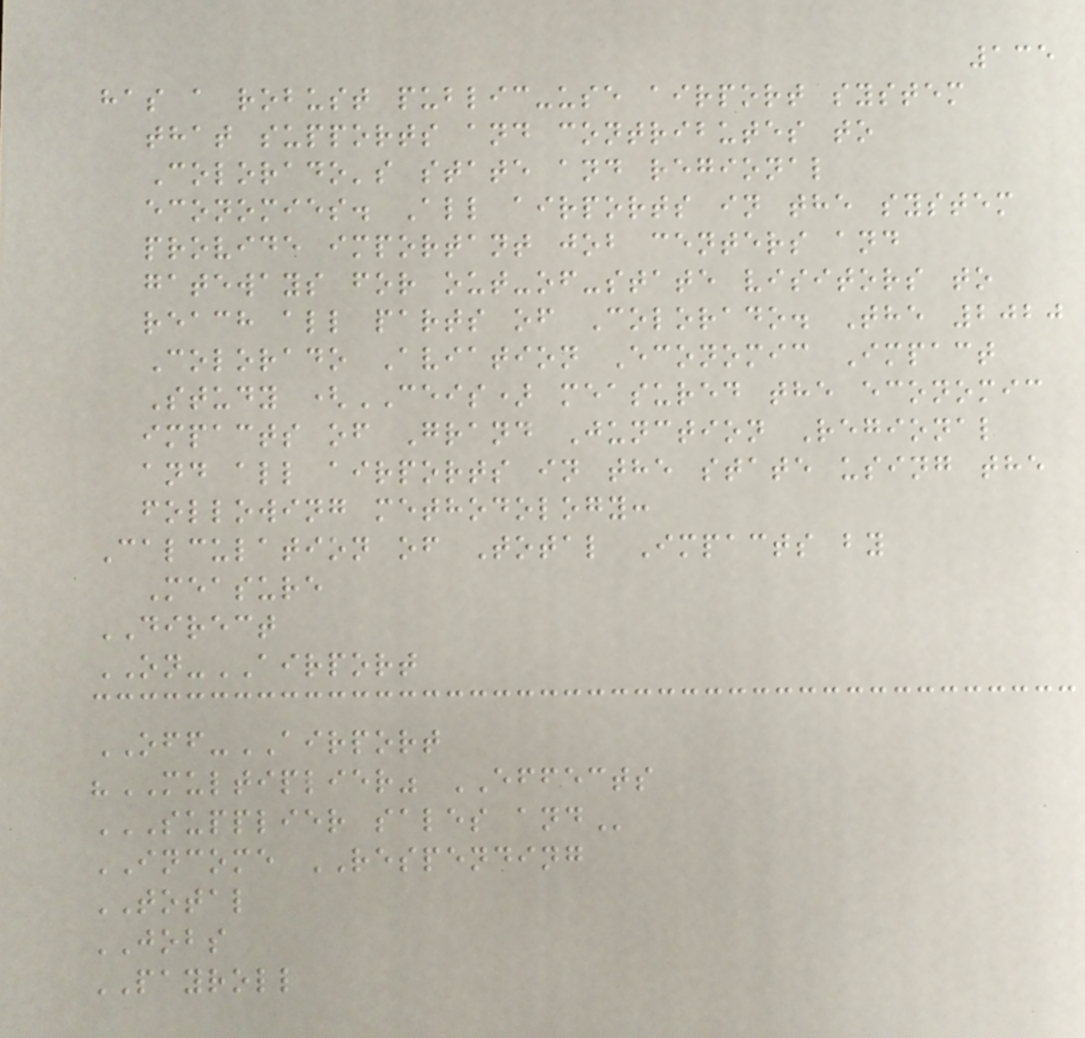135
has a robust public-use airport system
that supports and contributes to
Colorado's state and regional
economies. All airports in the system
provide important job centers and
gateways for out-of-state visitors to
reach all parts of Colorado. The 2020
Colorado Aviation Economic Impact
Study (CEIS) measured the economic
impacts of Grand Junction Regional
and all airports in the state using the
following methodology:
Calculation of Total Impacts by
Measure
DIRECT
ON-AIRPORT
OFF-AIRPORT
"MULTIPLIER" EFFECTS
SUPPLIER SALES AND
INCOME RESPENDING
TOTAL
JOBS
PAYROLL
